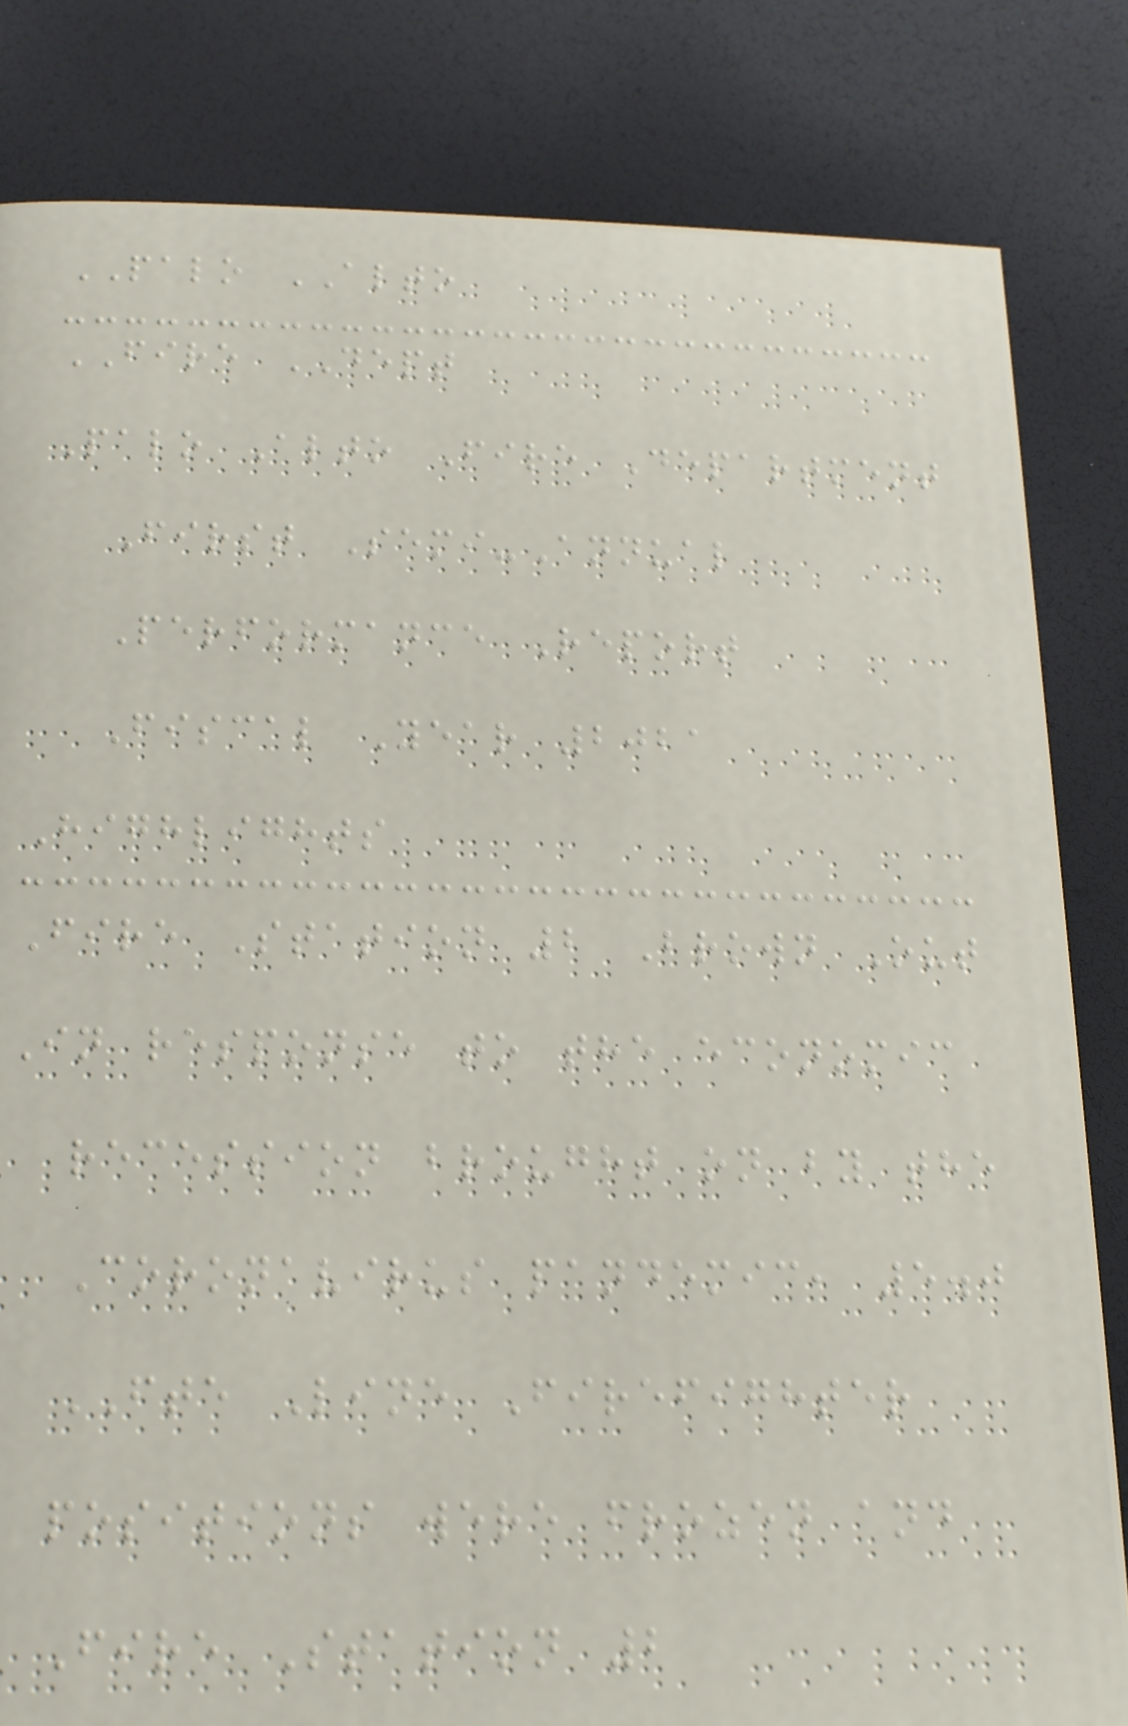PALO ALTO
FIRE DEPT
Palo Alto Fire Department
First Semi-Annual
Performance Report
Fiscal Year 2021
Highlights
Fire Station 2 Brown Out
In response to the economic
recession brought on by the
Coronavirus pandemic, 5.0
FTE Line Firefighter
positions were frozen and
Fire Station 2
